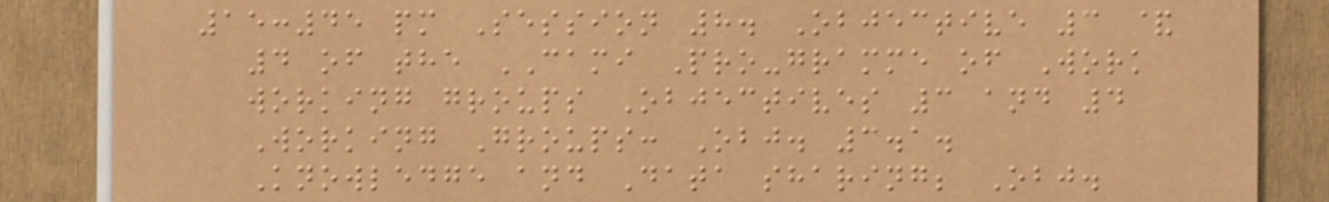15:45 pm Session 8. Objective 3 &
4 of the CAMI Pro-gramme of Work
working groups Objectives 3 and 4
Working Groups: Obj. 3.1.
Knowledge and Data sharing; Obj.
